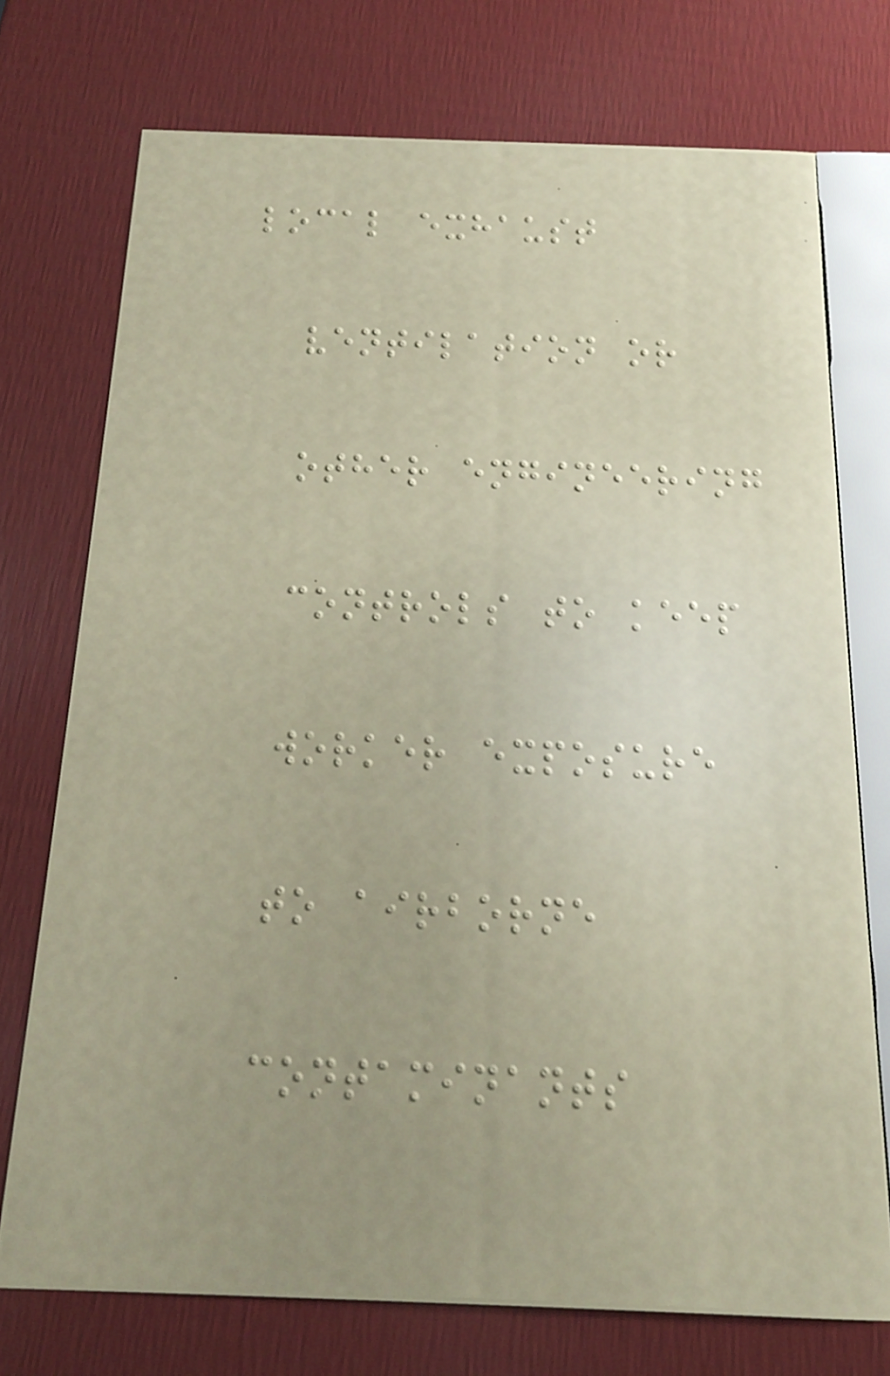local exhaust
ventilation or
other engineering
controls to keep
worker exposure
to airborne
contaminants
